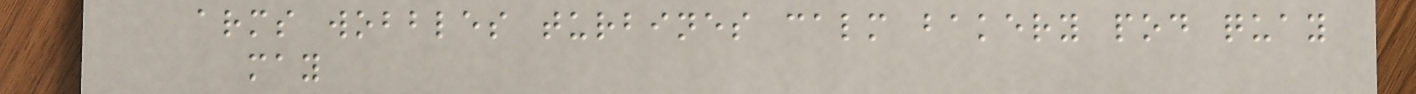arms wobbles turbines calm bakery pod quay
may
